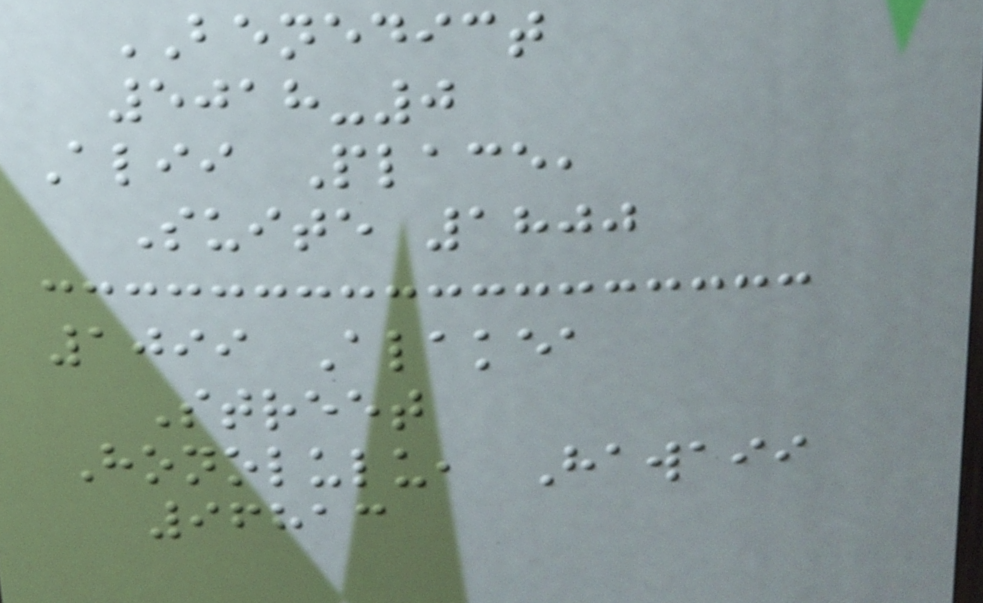BENEDICT
5018-0
Alii Place,
Suite 1800
1099 Alakea
Street
Honolulu, Hawaii
96813
